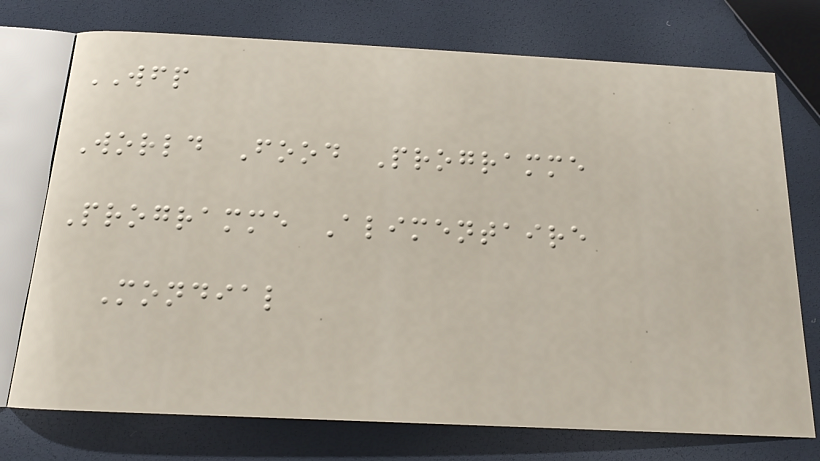WFP
World Food Programme
Programme Alimentaire
Mondial
